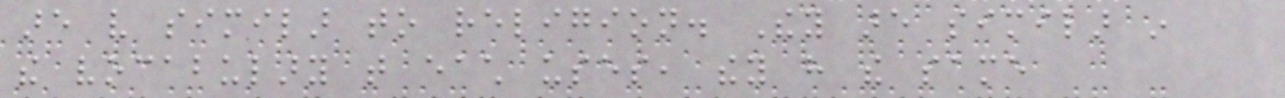are very similar to religion. They are similar in
the vocabulary that each uses, they have the same
